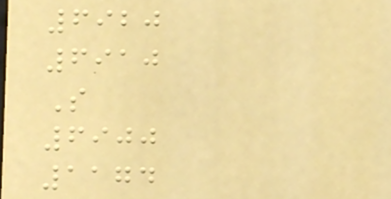6920
6910
S
6900
1174
